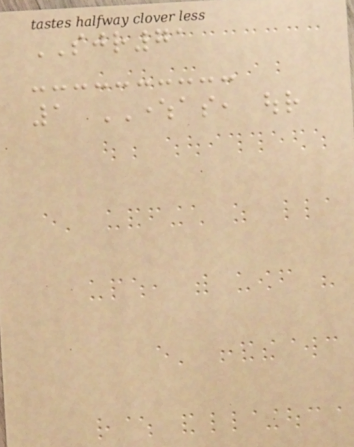SJR71
1 WHEREAS, our
